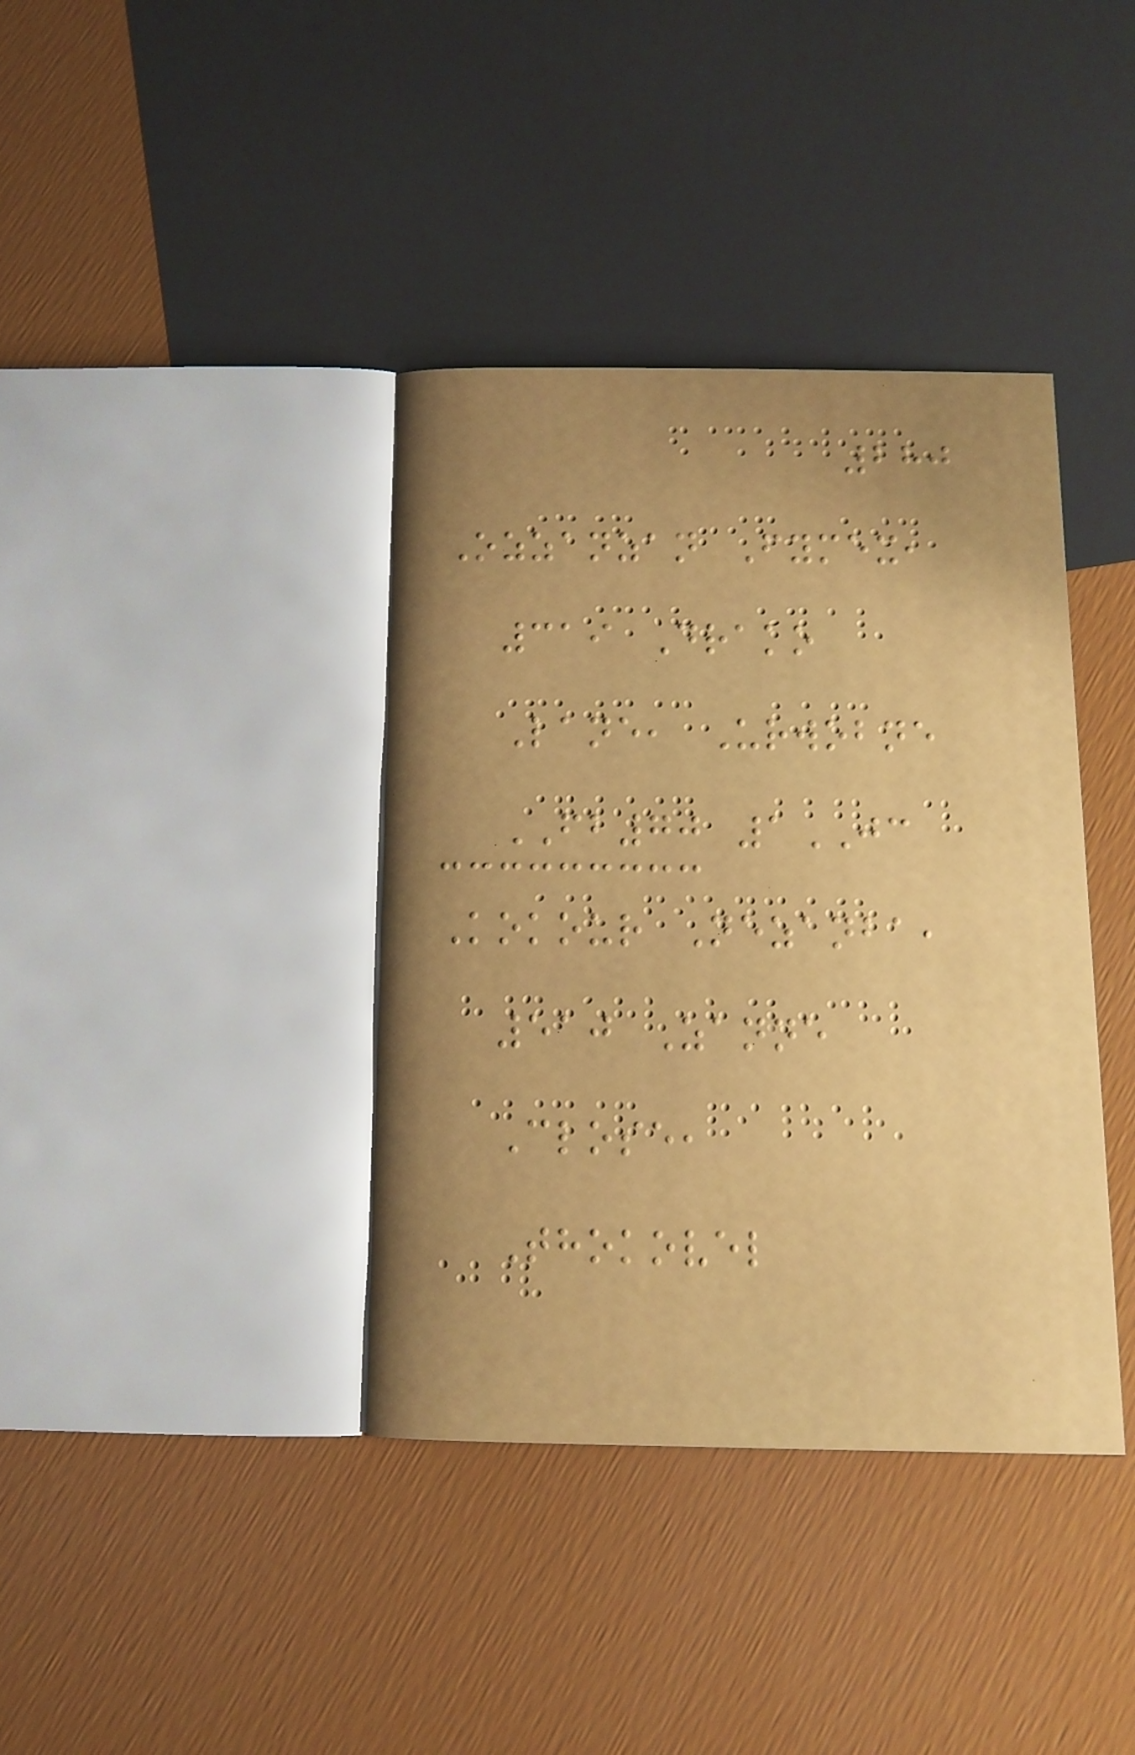280
Ozzanzan Fymex,
319 Drako
Lane, Urwobne
FB70 1JC
Kokour Nezanba,
510 Zanne
Close,
Thokovel
